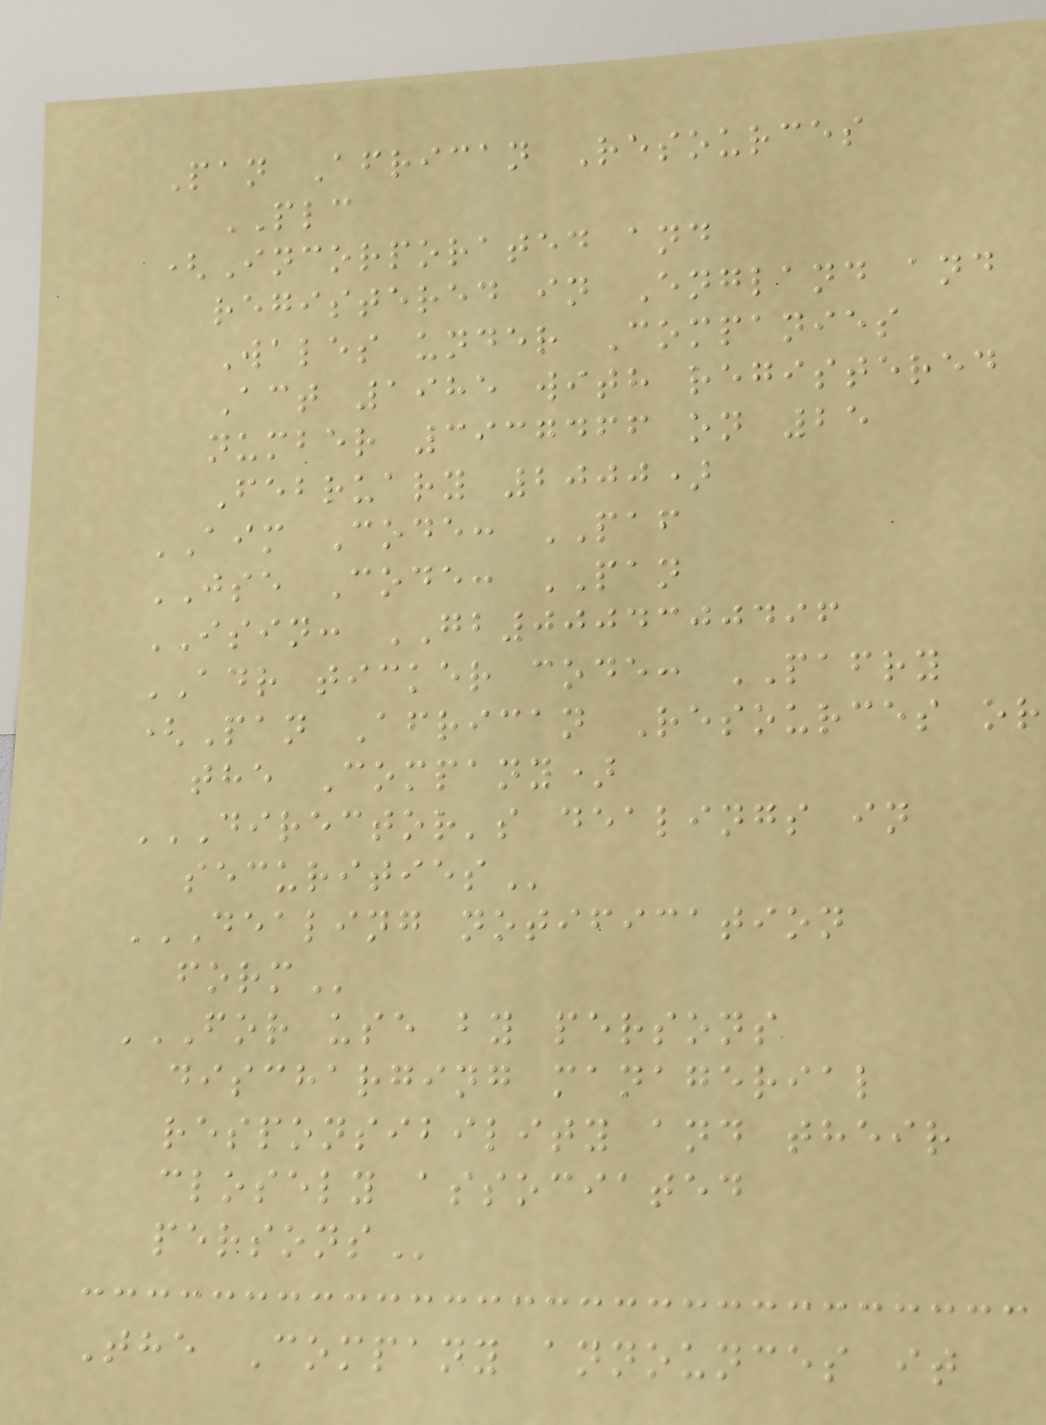Pan African Resources
PLC
(Incorporated and
registered in England and
Wales under Companies
Act 1985 with registered
number 3937466 on 25
February 2000)
AIM Code: PAF
JSE Code: PAN
ISIN: GB0004300496
ADR ticker code: PAFRY
(Pan African Resources or
the Company)
DIRECTOR'S DEALINGS IN
SECURITIES
DEALING NOTIFICATION
FORM
FOR USE BY PERSONS
DISCHARGING MANAGERIAL
RESPONSIBILITY AND THEIR
CLOSELY ASSOCIATED
PERSONS
The Company announces it
